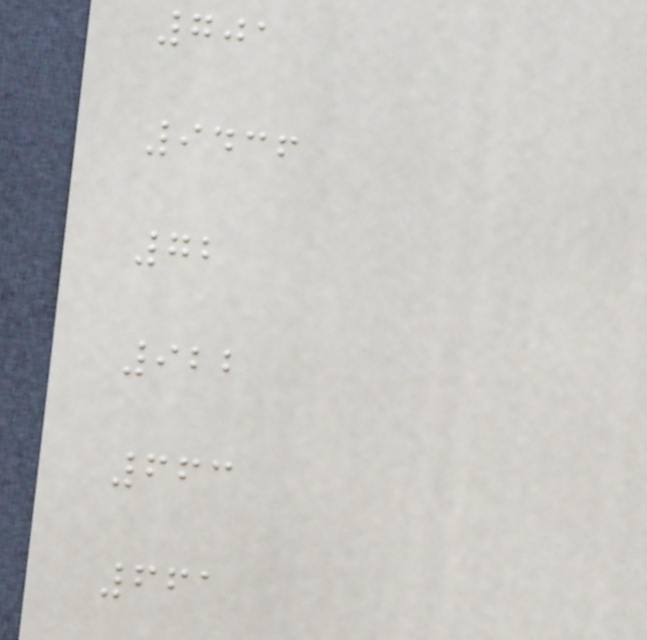701
9436
72
922
663
661
